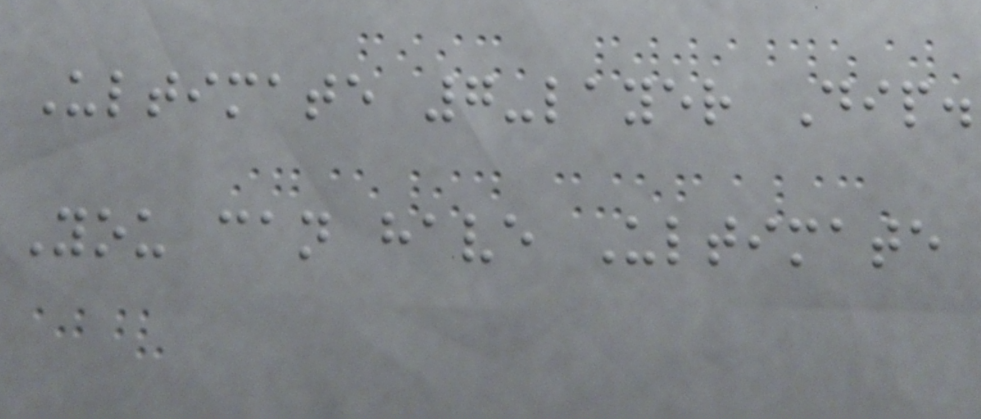Ultimate 7-layer Dip.
You can have Ultimate
